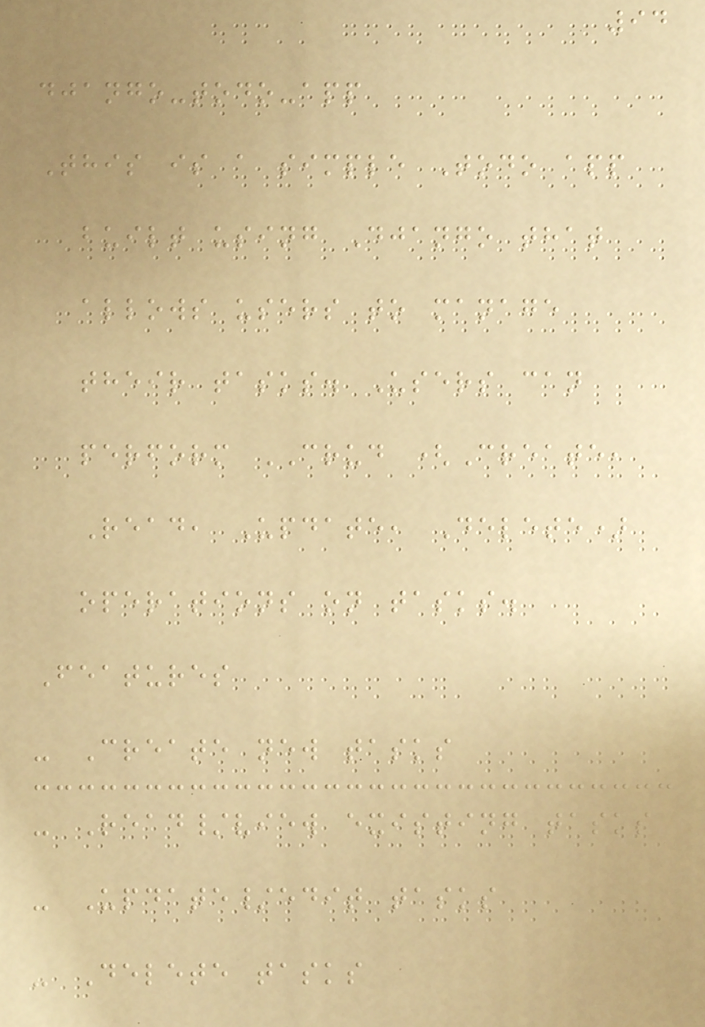94
django-todo-app
This is a simple Todo app
built using Django that
allows users to manage
their tasks. Users can
perform CRUD (Create,
Read, Update, Delete)
operations on tasks.
Features
- Create new tasks
- Read/view existing tasks
- Update/edit tasks
- Delete tasks
